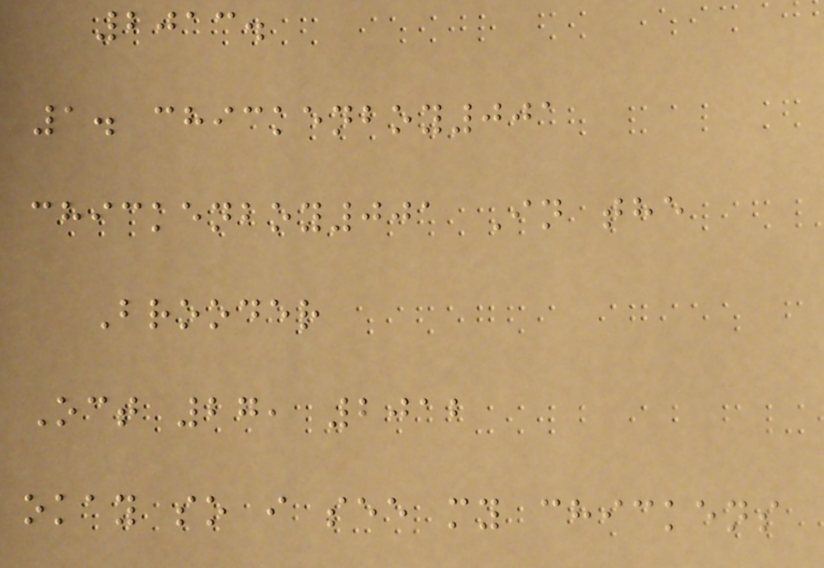2013.
1. chickenboy001
chickenboy001 In the
Brooder
Oct 27, 2012
okay so i see my chickens
